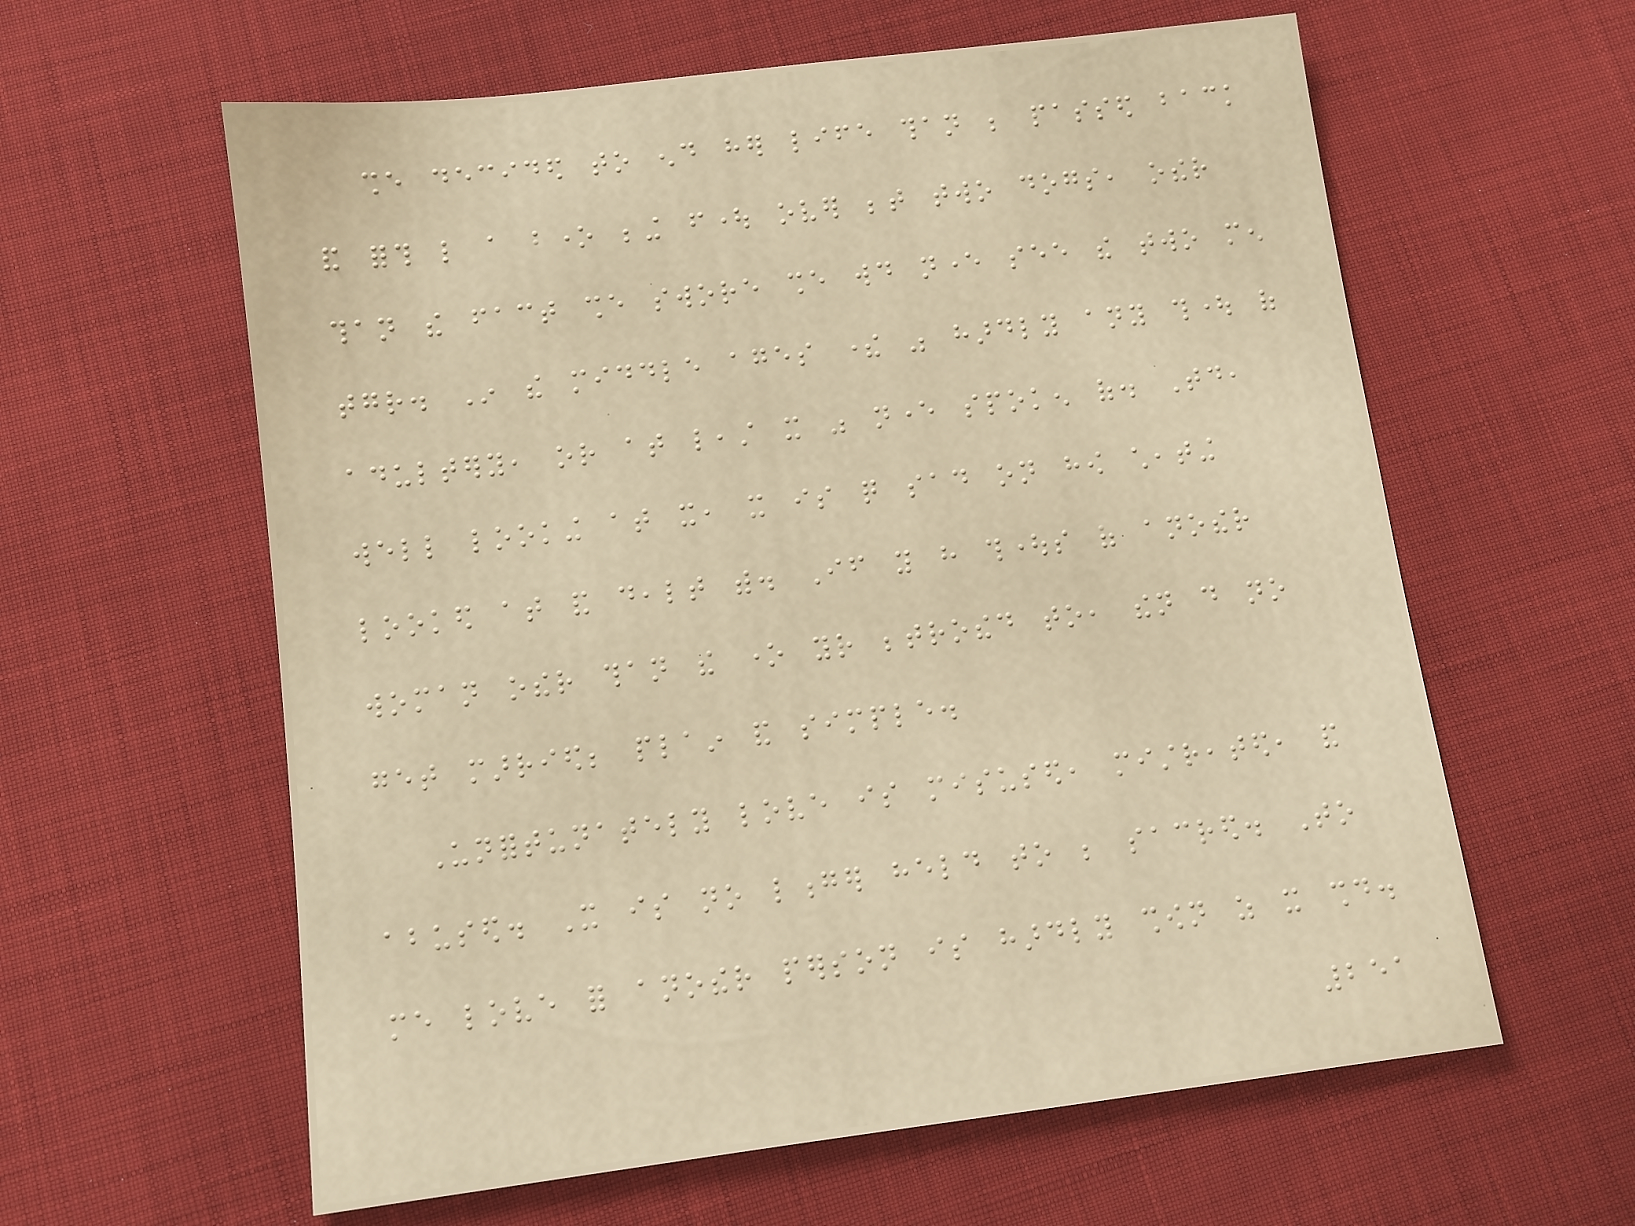she decided to end her life than be passed back
and forth like a bone being fought over between two dogs, other
than the fact she swore she would never see the two men
together. In the middle ages there was hardly any thought of
adultery, or at least it was never spoken of. Today,
well looking at it, it is quite sad on how cheating
looked at and dealt with. If you have thoughts of another
woman other than the one your betrothed to, then do no
get married; plain and simple.
Unfortunately love is misused, mistreated, and
abused. It is no longer held to be sacred. To
me love for another person is hardly shown as it should.
251
